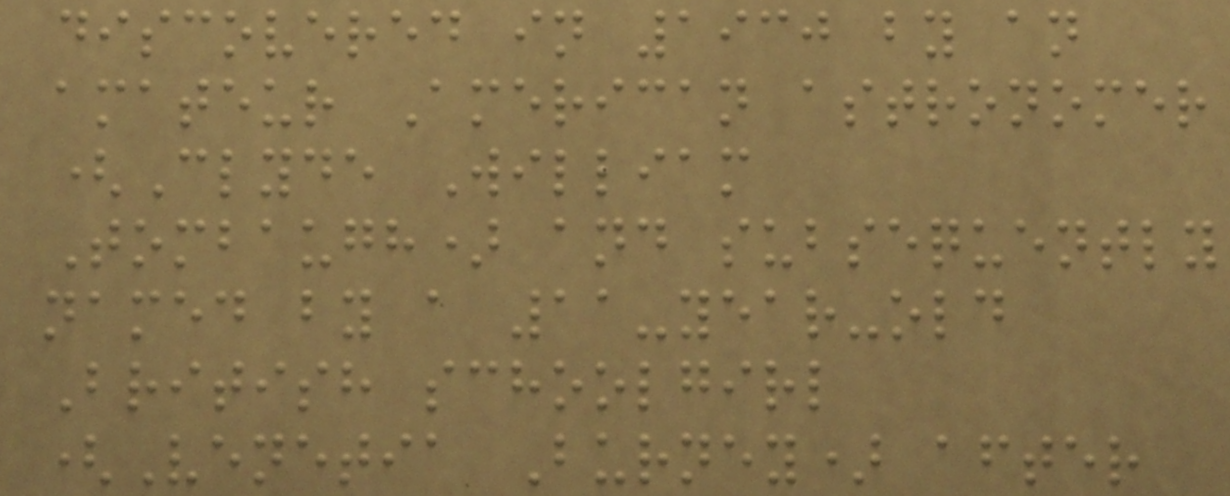discovered in 1930 by an
amateur American astronomer
(Clyde William
Tombaugh) and subsequently
named by a 11-year-old
British schoolgirl
(Venetia Burney) after
